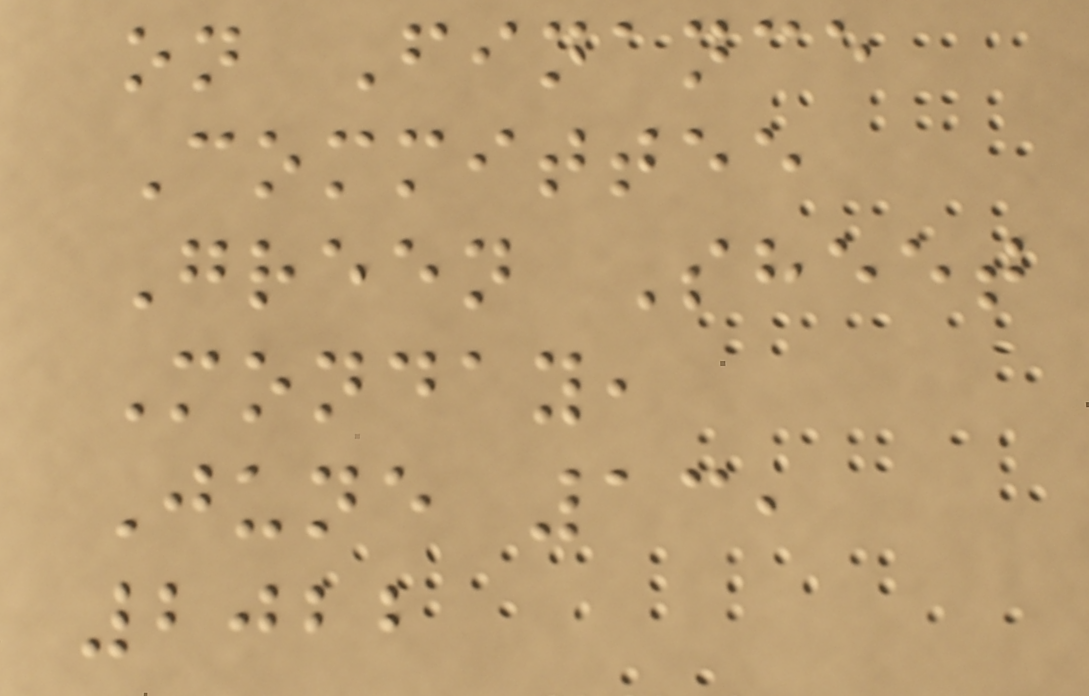on Finance
Committee
Green Sheet
Monday,
June 13,
2022
